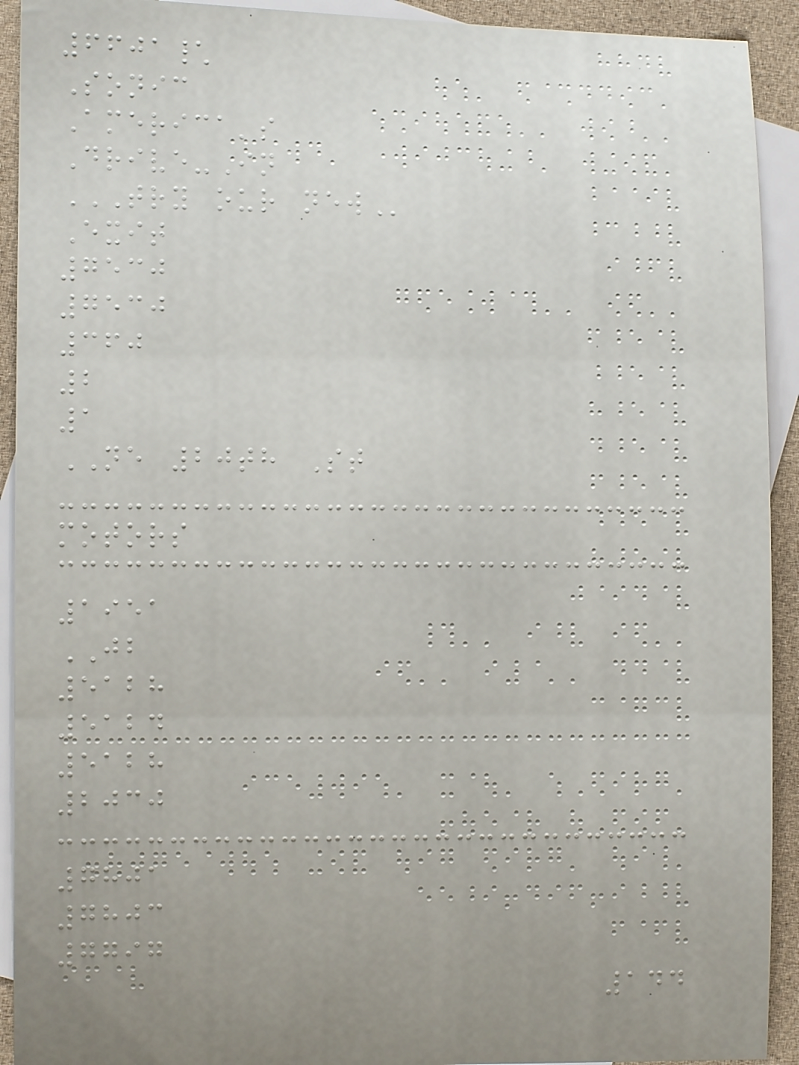6601\
Sonic
America's
Drive-In
TRY OUR NEW
Exit
7530
7530
360
2
1
NE 20th St
motors
1951
JB
5128
5124
5128
2030
7801
7803
7797
144
